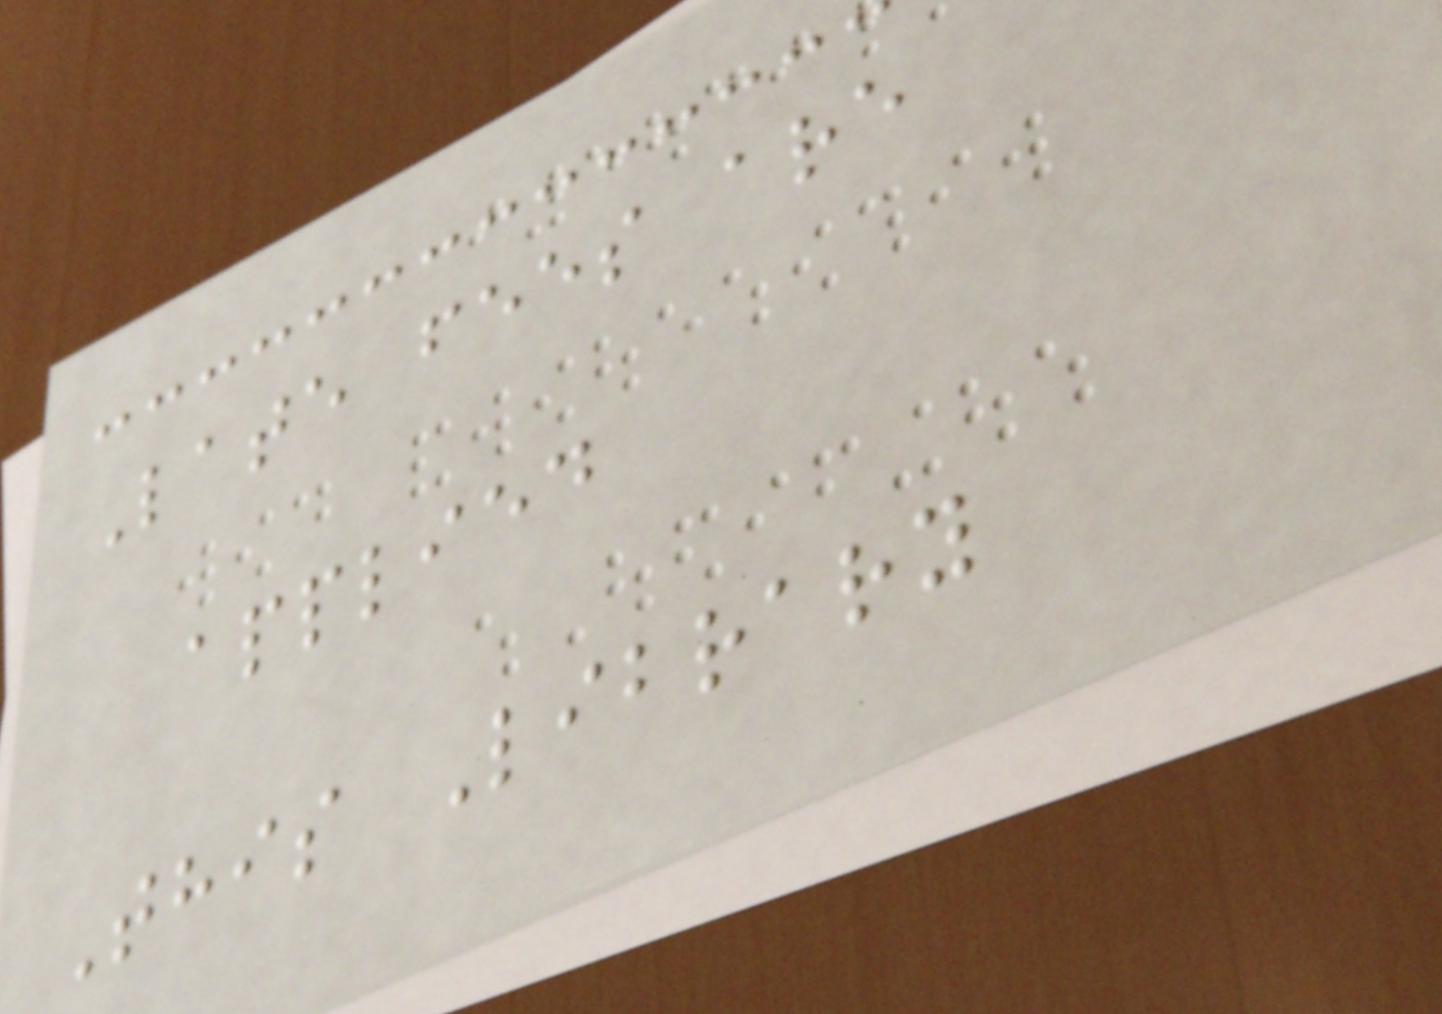Late fees are
applied
This Library
